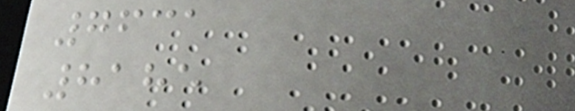7631
8185
